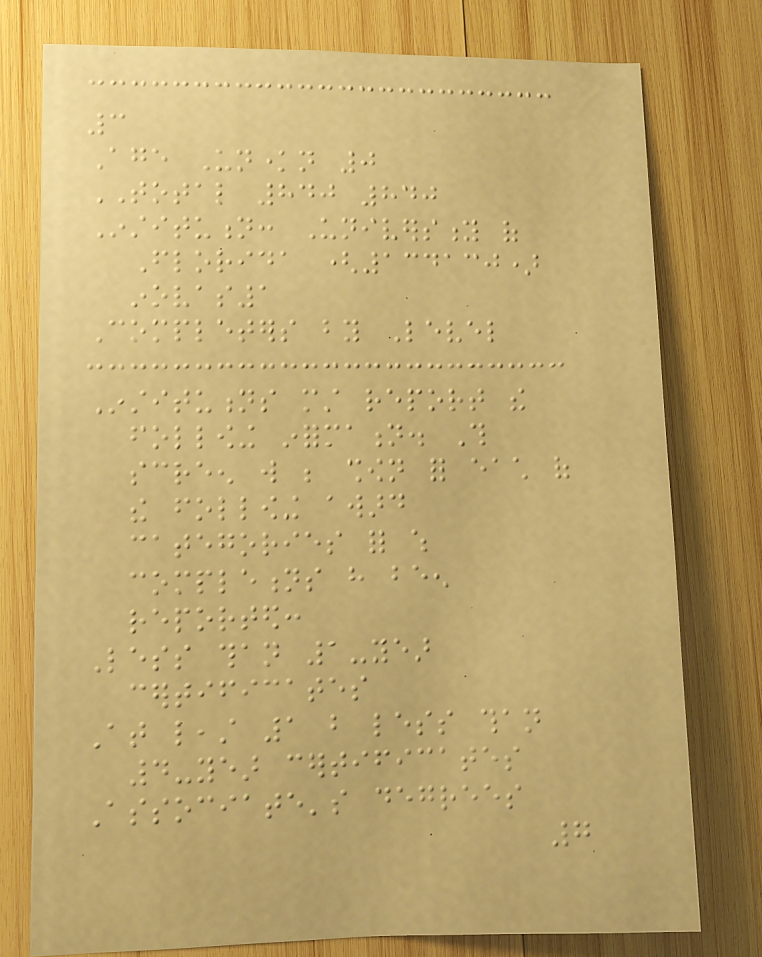3
Age Unknown 0
TOTAL 840 840
Institution: University of
Florida (134130)
inovas1
Completers by Level
Institutions must report the
following information. This
screen will be shown for each of
the following award
categories for which
completions have been
reported:
Less than 1-year
certificates
At least 1 but less than
4-year certificates
Associate's degrees
7
